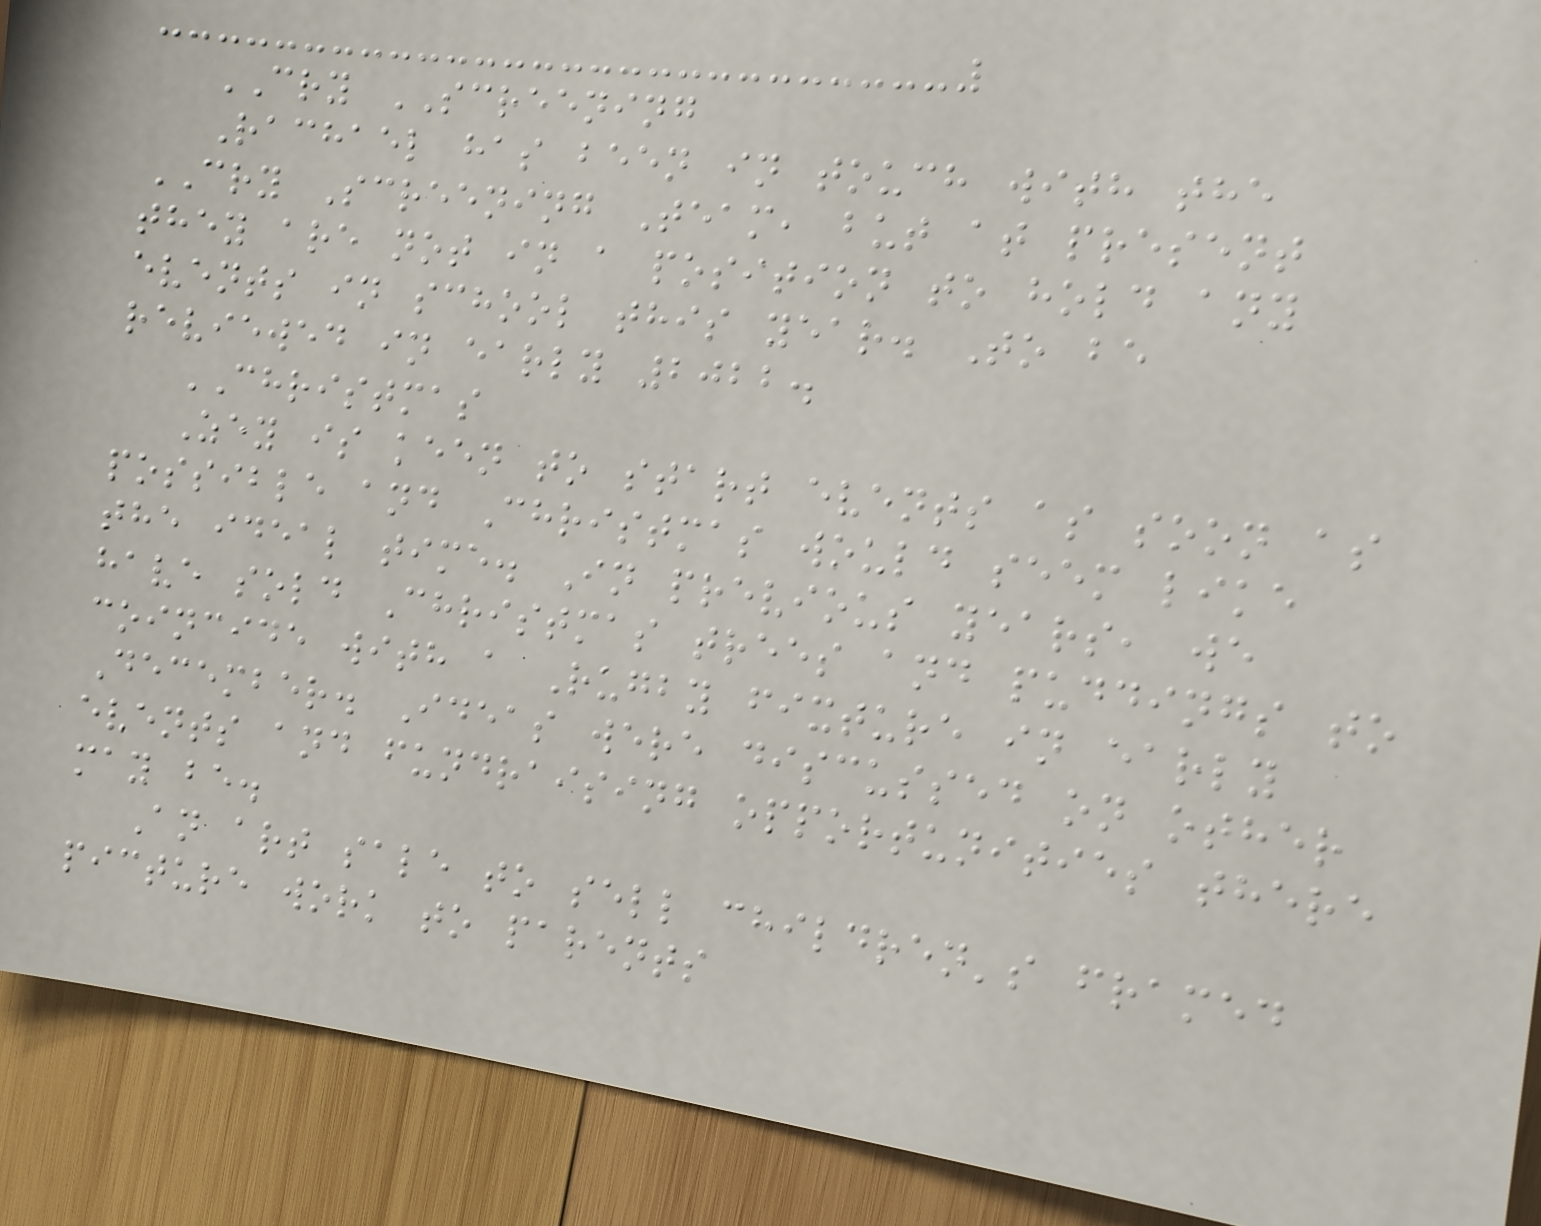CRY SCREENING
Rachael has been in touch with the
CRY Screening Team, but at present
they are not in a position to hold any
events in school this year. To be
reviewed in early 2022.
CHRISTMAS
Zey is keen to start events as soon as
possible and Christmas would seem like
the ideal time. In previous years, we
have sold Christmas trees and puddings to
coincide with a Rugby fixture in early
December. Ideas were discussed on other
events and fundraising opportunities there
may be.
An art sale to sell children's framed
picture work to parents
